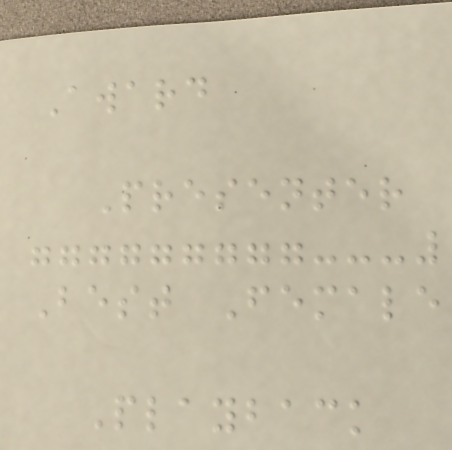Award
Presenter
Best Female
Playback
